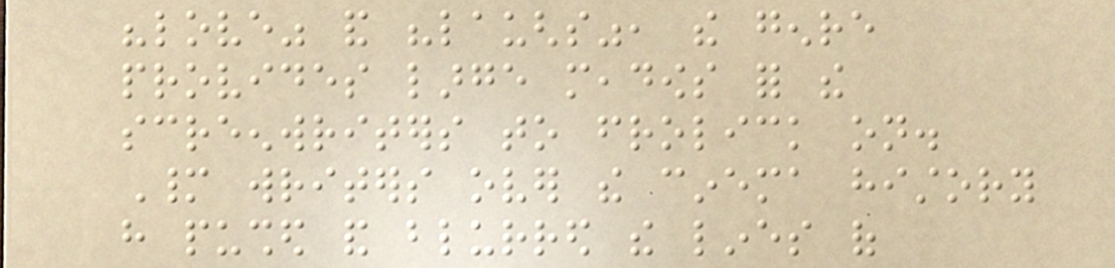"love" and "laughs", the genre
provides large meadows for the
screenwriters to frolick on.
Many writers over the cinema history
have pushed and blurred the lines of
